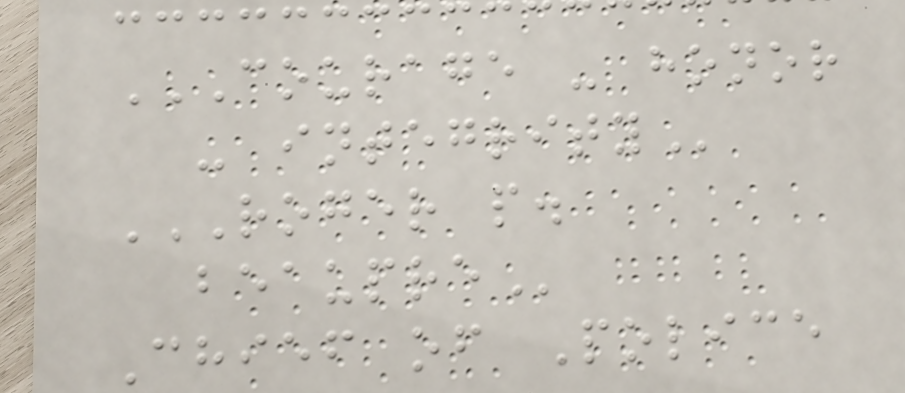COURAGE - HONOR
- INTEGRITY
ROGER P.
BEAUPRE
Chief of Police
